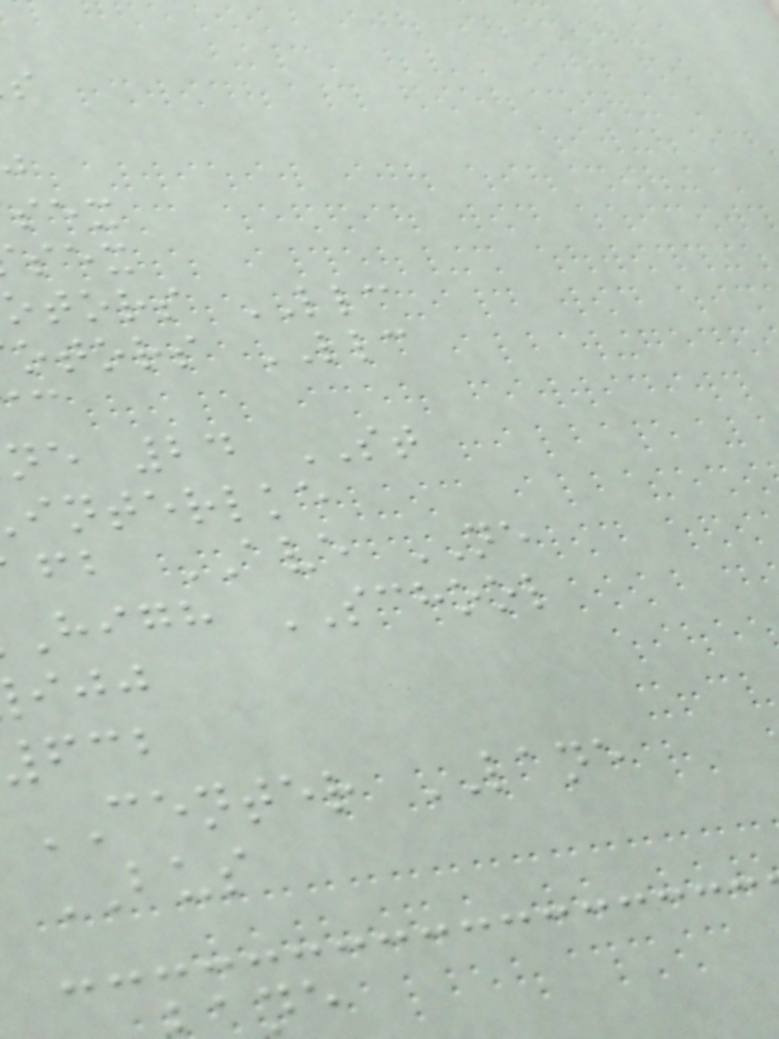otors LLC
otors LLC
ne 24 ST
interlke
fb AVE NE
high SCHOOL
CENTER LANE
BUS
